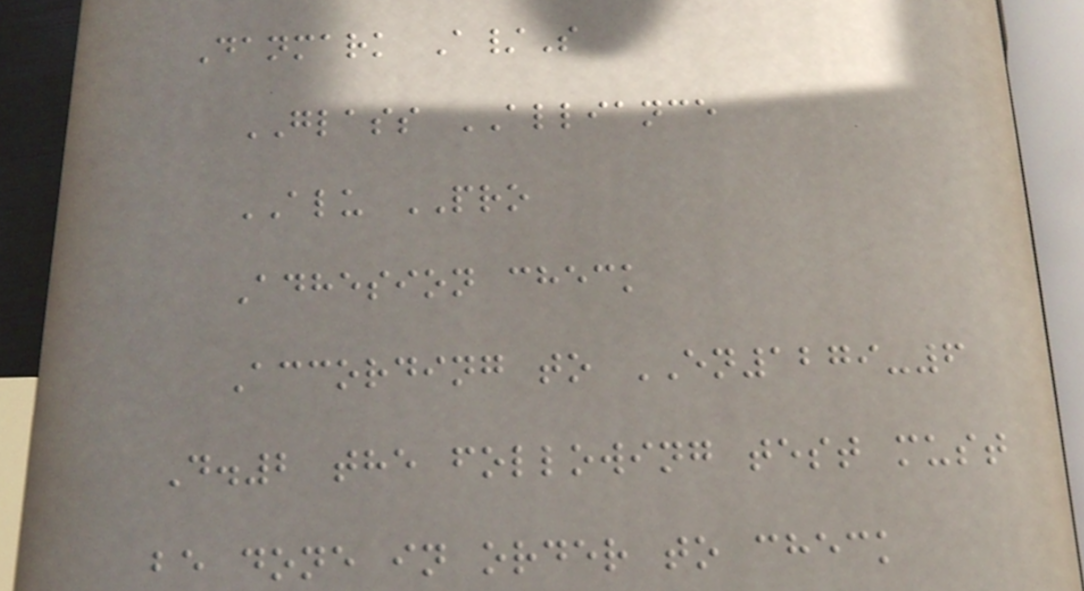Danmark A/S
GLASS ALLIANCE
ALU PRO
Adhesion check
According to EN1279-6
D.2 the following test must
be done in order to check
